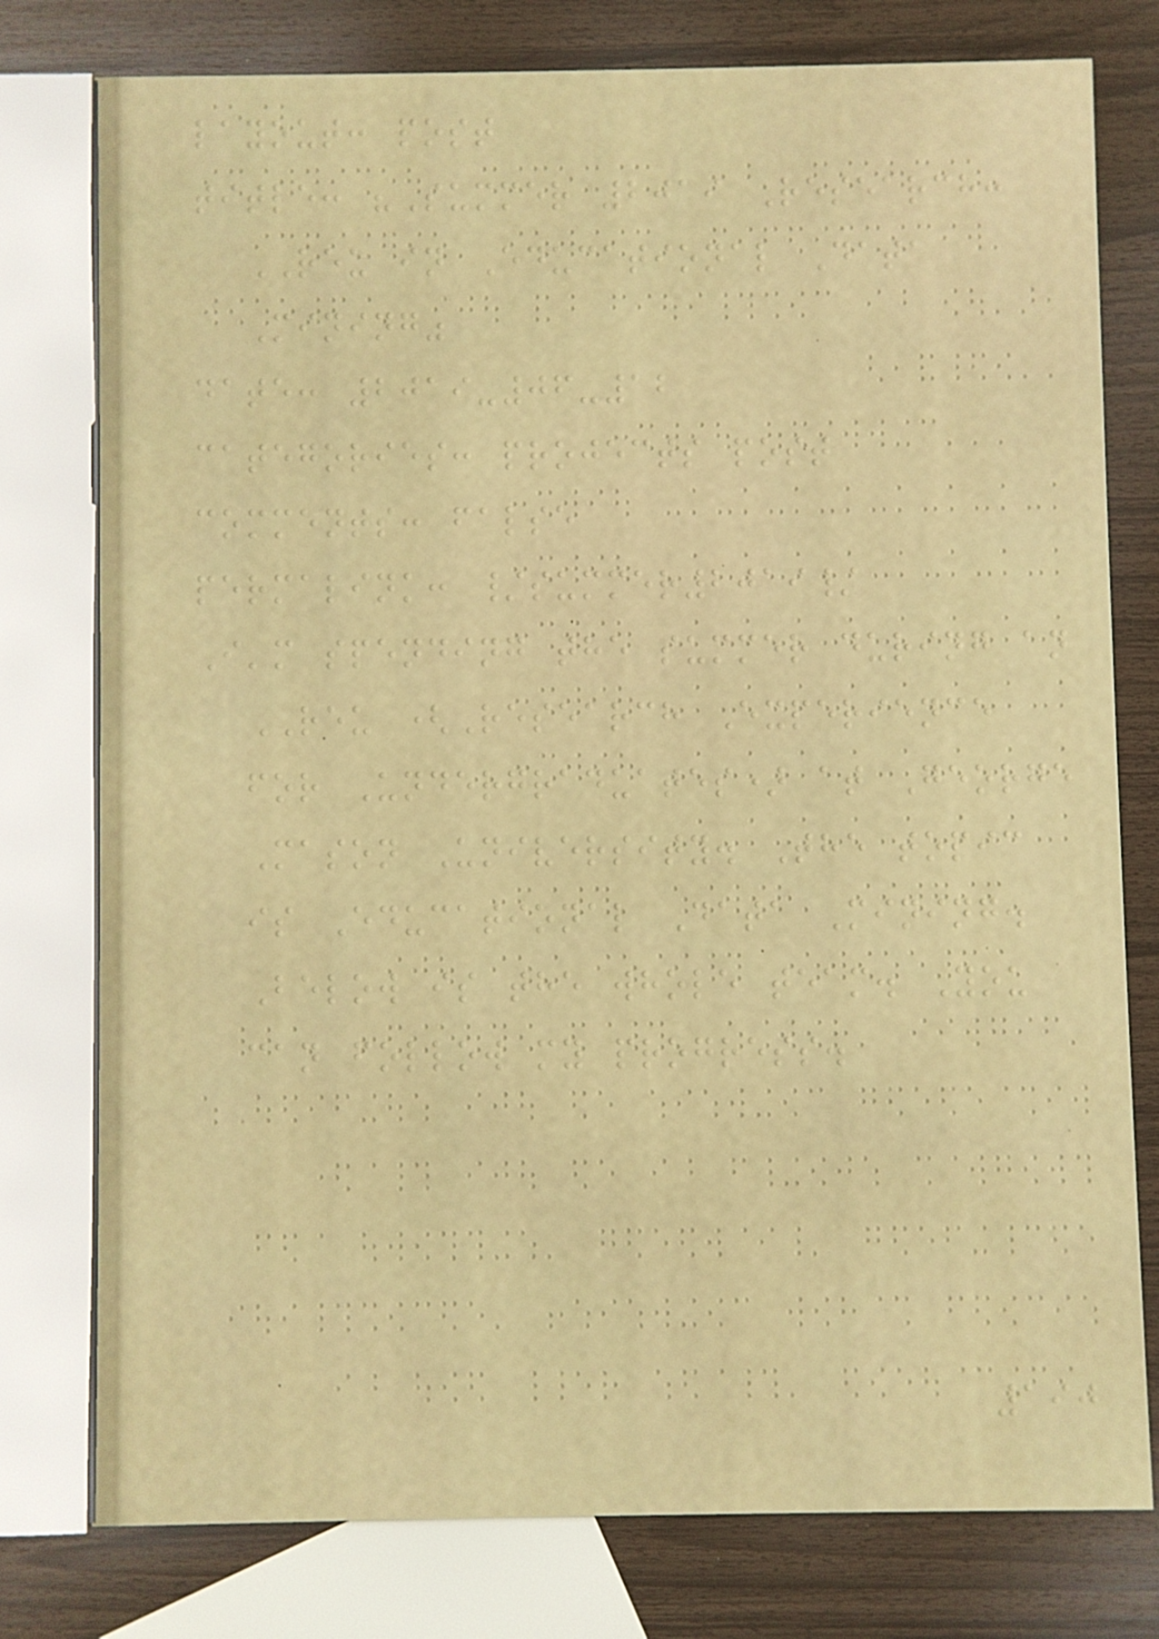layout: post
title: "Summer 2019 Research:
REU in Educational Data
Mining"
date: 2019-06-12
categories: projects post
comments: false
permalink: /summer2019/
I'm spending the summer during an
REU (Research Experience
for Undergraduates) at George
Mason University. The topic
is Educational Data Mining.
Below is the whole team. You
can follow my progress.
190
